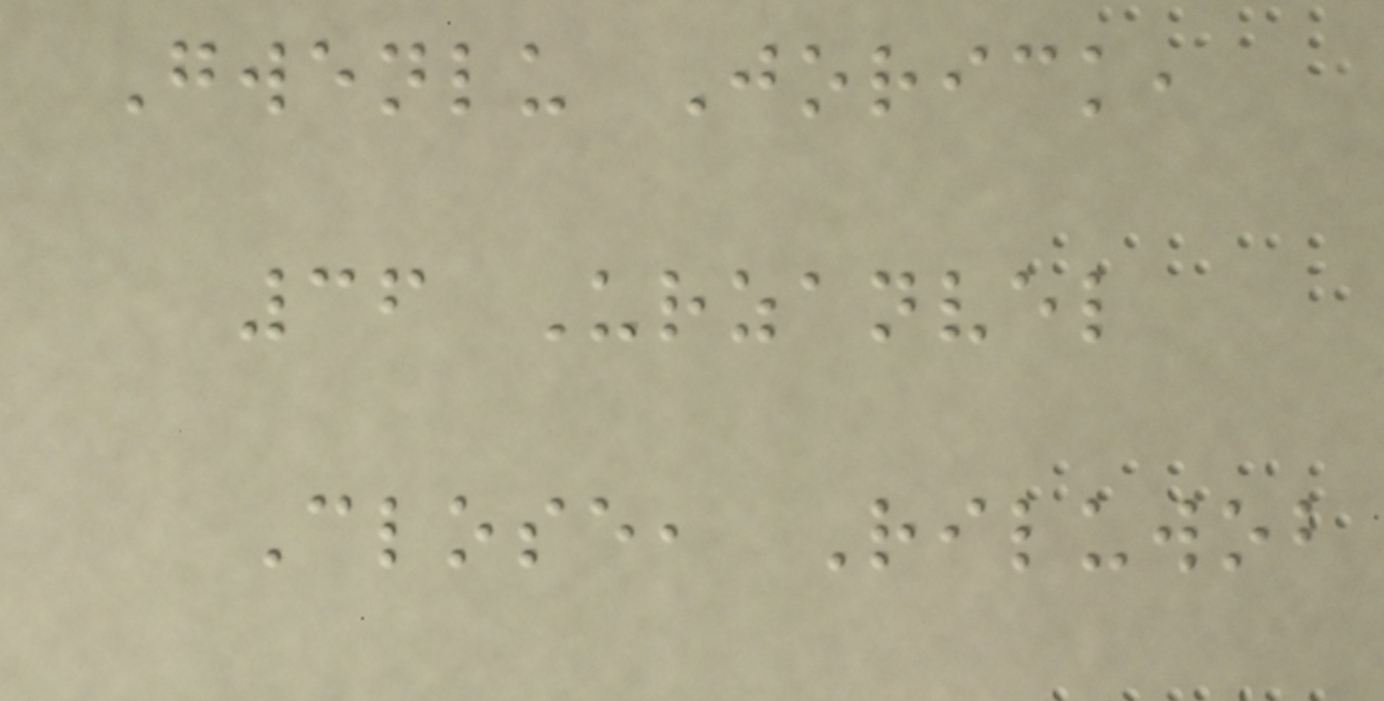Gwenlu Jorick,
36 Urzanvel
Close, Riluwob
